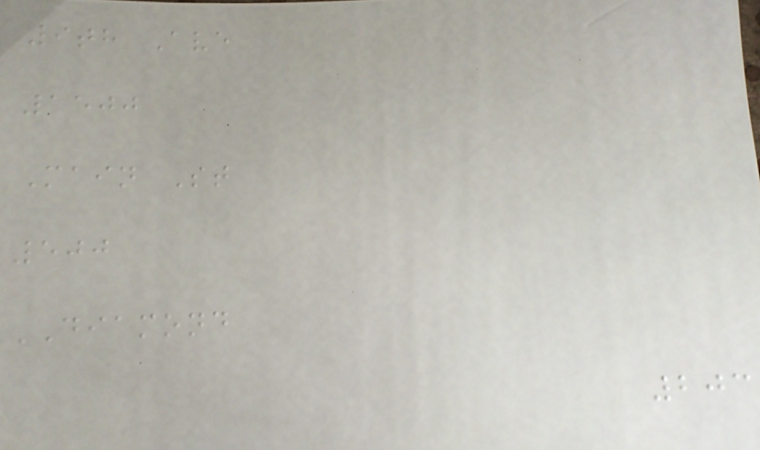9th Ave
1500
Main St
500
DIAMOND
203
